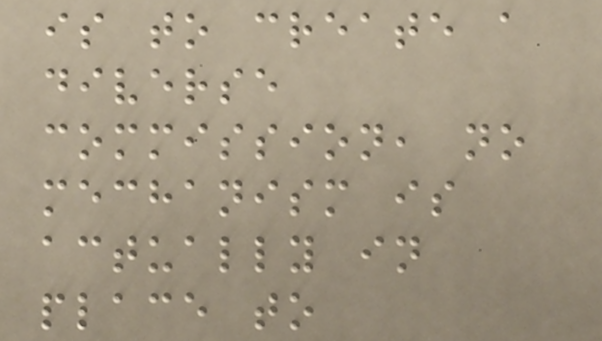is to create a
diverse
commission, no
mechanism is
actually in
place to
